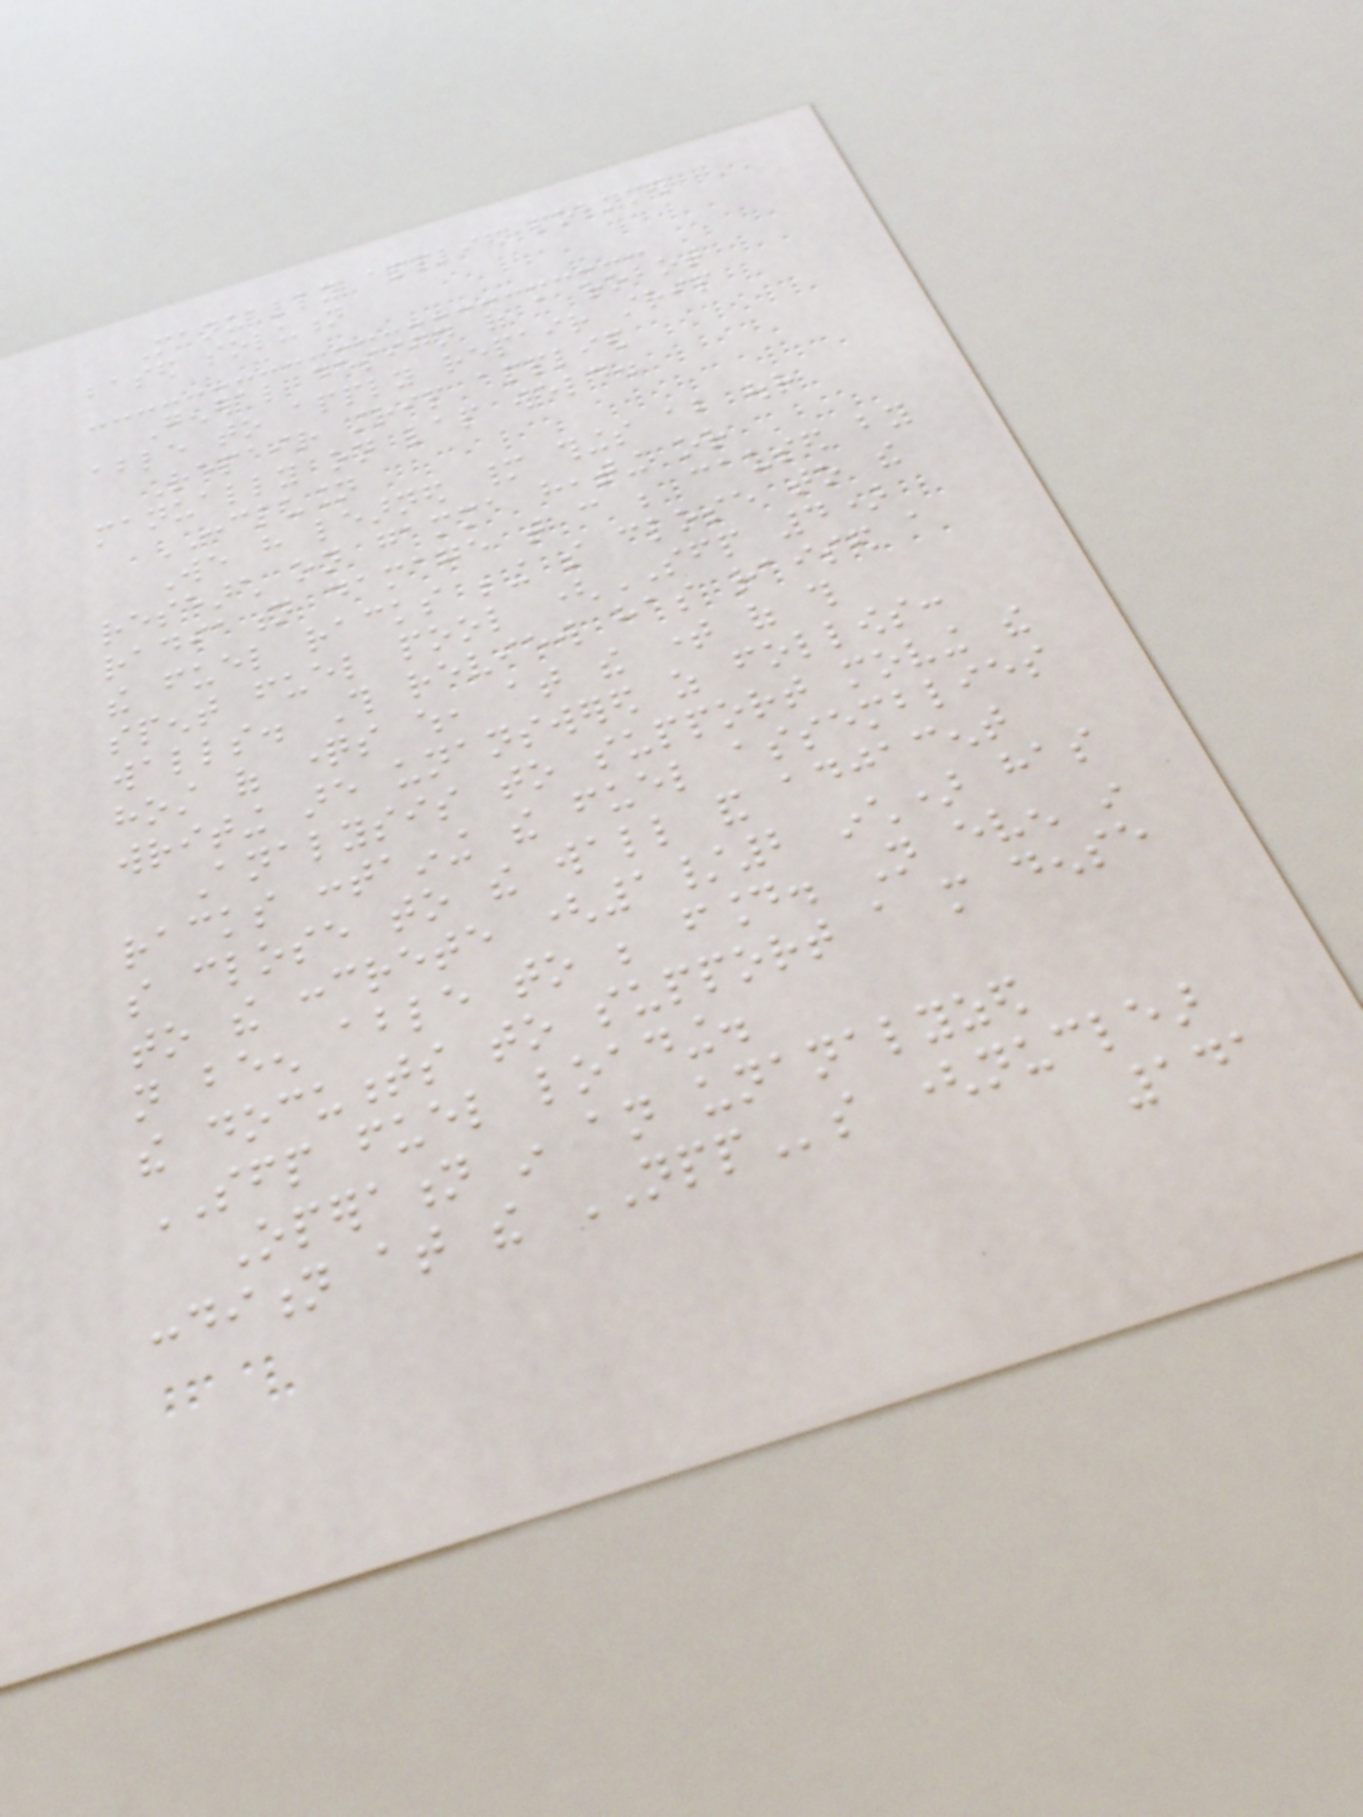Manually applied polymer
based solution
General design of a robot
able to apply repair strip
Repair strip applied
manually on lap weld.
CONCLUSION
We have learned many things about our
research on gamma heating or
radiation damage that can be caused by
the fuel racks being so close to the
spent fuel pool (SFP 4)
walls. This review has raised a
host of questions which, at the time of this
writing are unanswered as follows:
Analysis to support moving the
racks containing the fuel assemblies
so close to the wall and adjacent
to the concrete (1/2 inch) has
not been able to be found. Not even in
the documents to support a more dense
SFP fuel loading.
Operation in an unanalyzed
condition at the NPPs (nuclear
141
